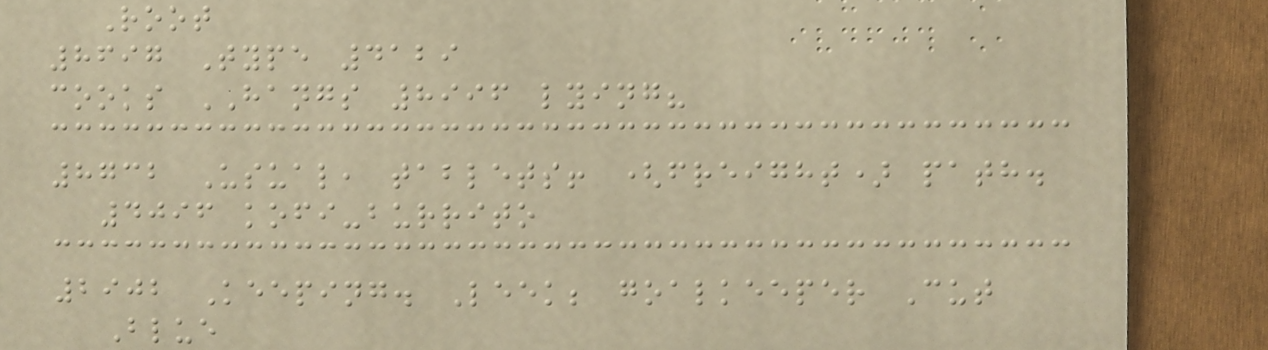Root
8697 Type 4129
cooks HANGS 8996 lying?
8732 Usual, tablets! (freight) path.
4096 kofi-burrito
2902 Keeping. Leek; goalkeeper Cut
Blue
